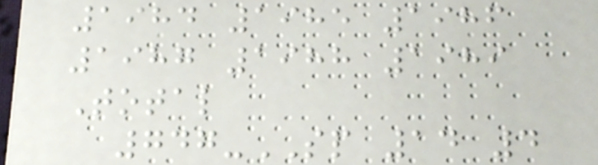1984 1985 1986
1987 1988 1989
Total
747-SP 14 4
